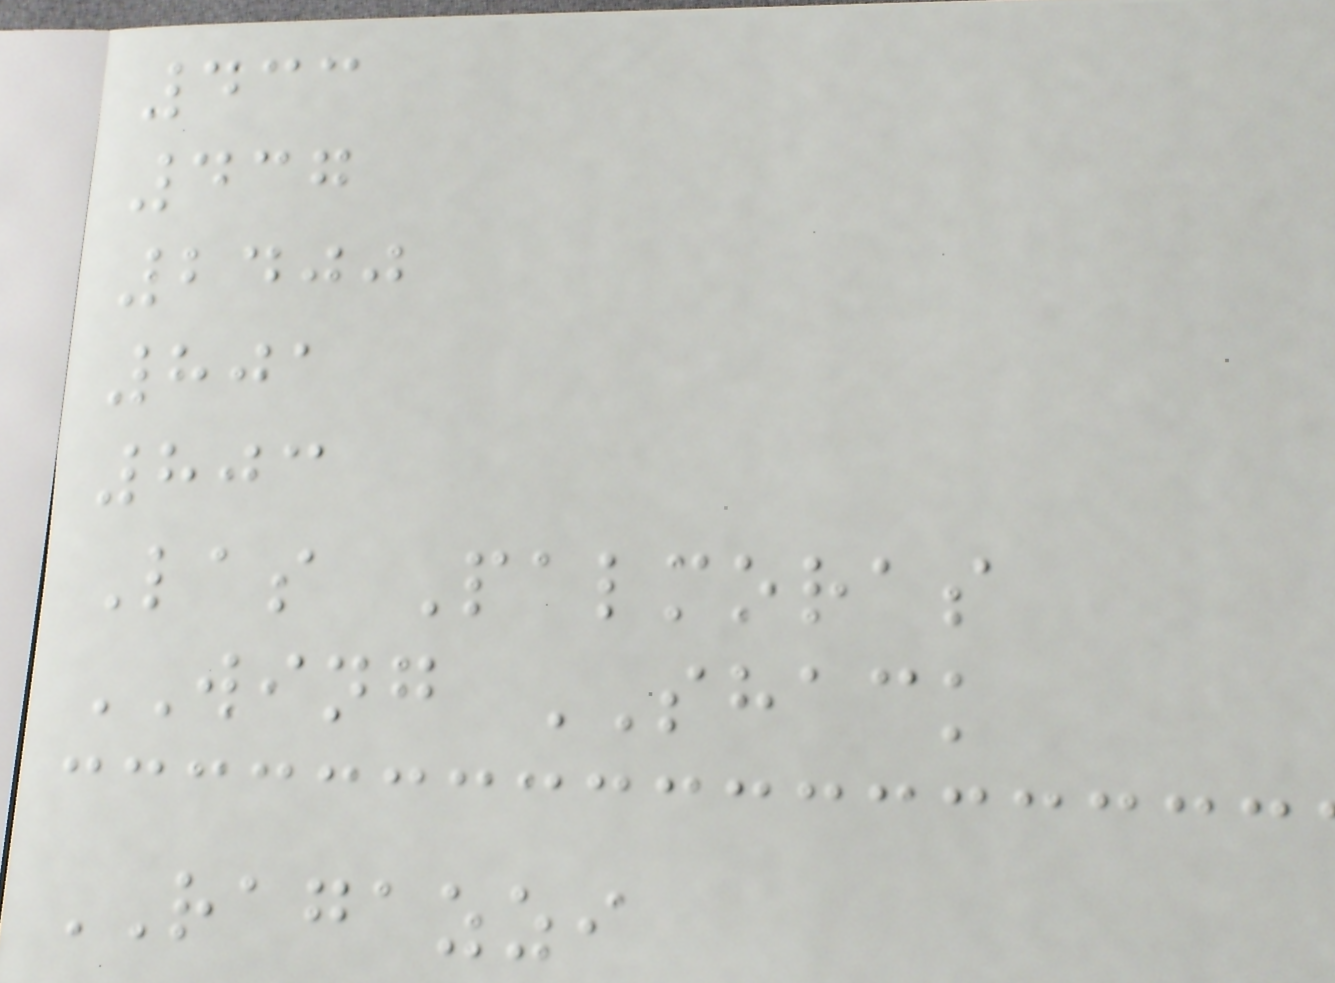433
437
2400
801
803
Las Palmoras
WING SHACK
RAGAZZI
